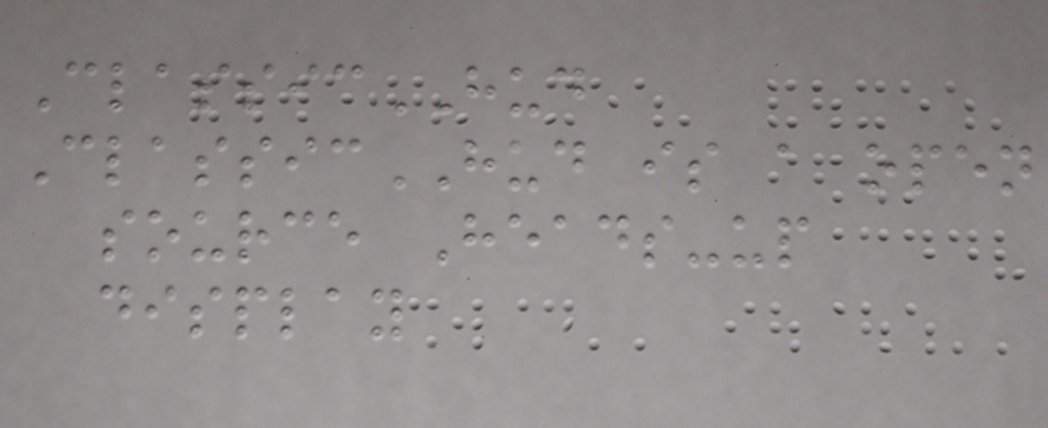ClassicHUD
ClassicHUD is a open
source Heads-up
display
